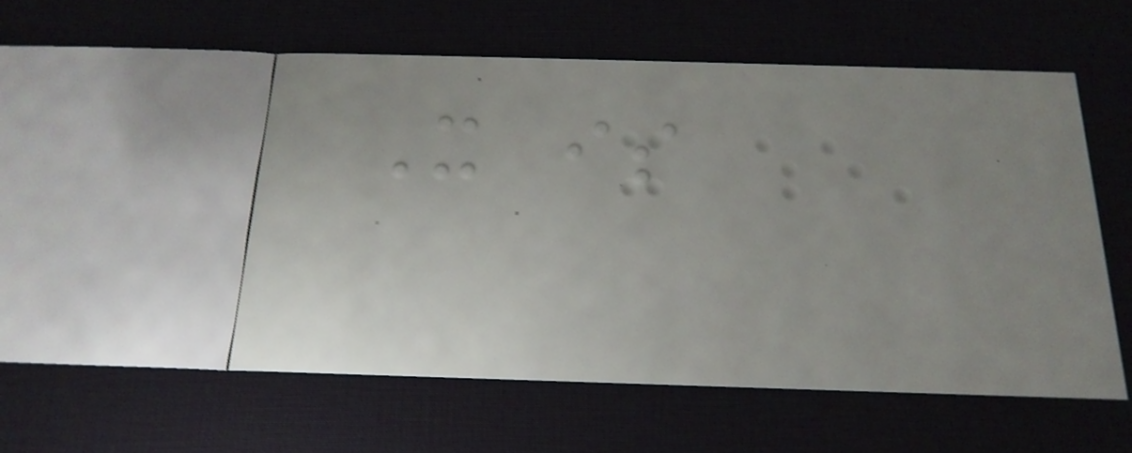It is
